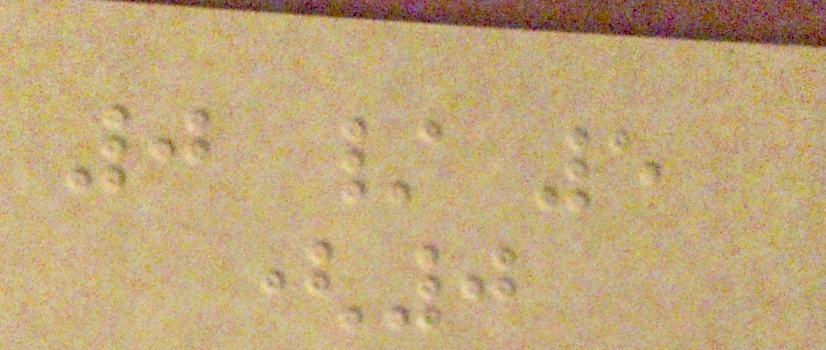0 / 5
(0
